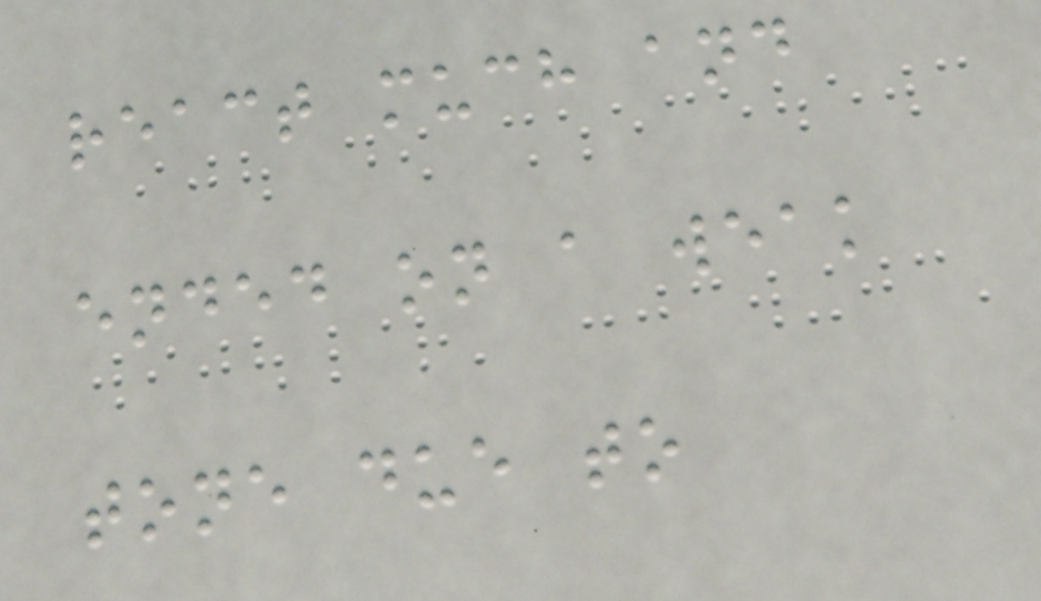react much and
ended on a weak
tone due to
